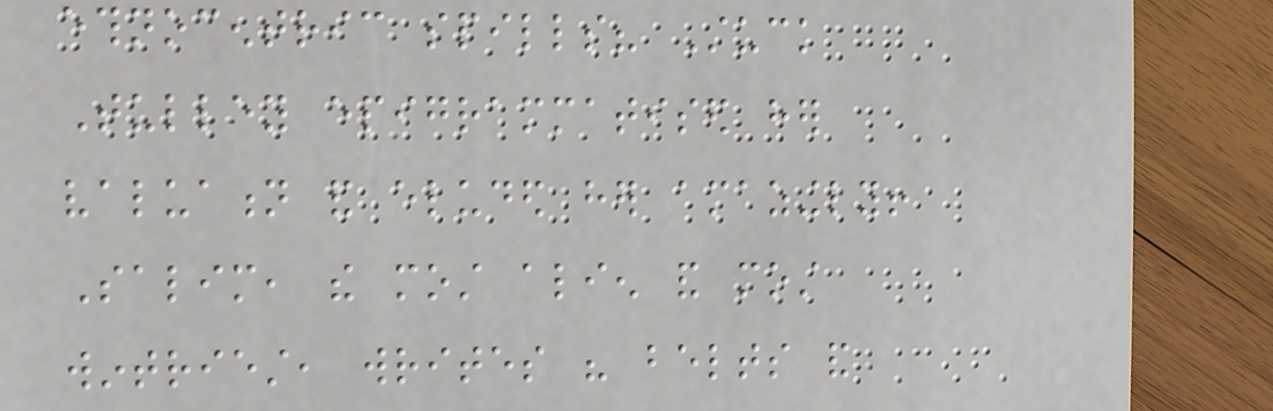ethnocentric spills? Stuck
Tulley epigrammatised her
valuation and eluded her amazingly!
Salim, the most alien and most
wintriest, writes his belts and
